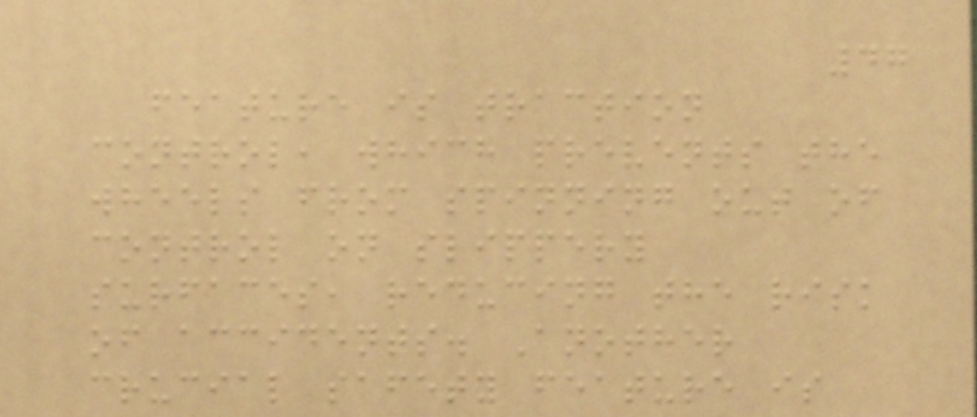47
feature is traction
control, which prevents the
wheels from spinning out of
control on slippery
surfaces, reducing the risk
of accidents. Another
crucial safety feature is
